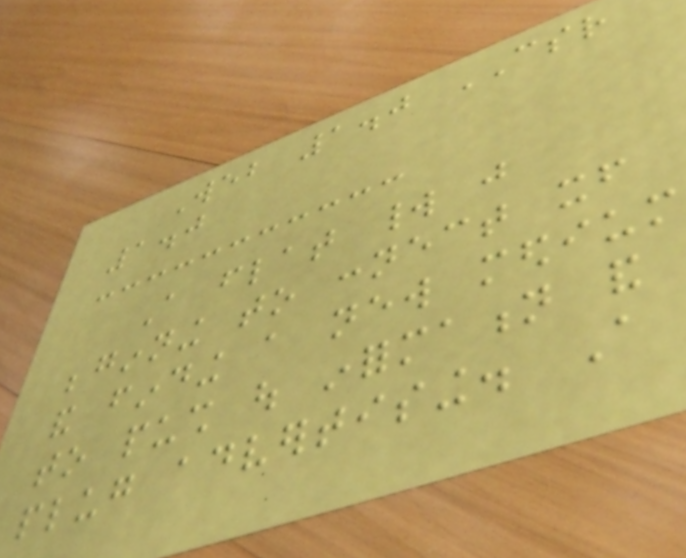Web 1.0 CSR
1.0
A flat world just
beginning to connect itself
and finding a new medium
to push out information and
plug advertising. A
